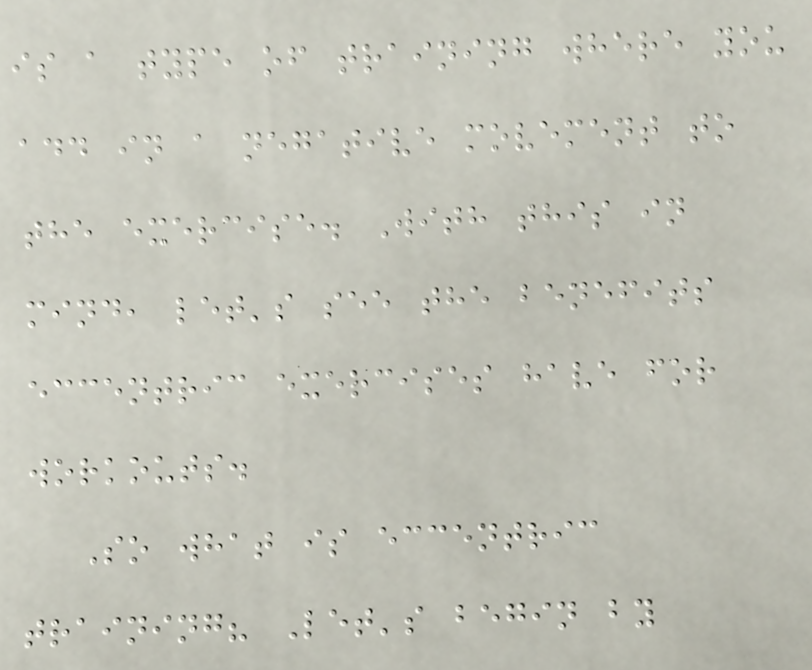is a type of training where you
add in a negative movement to
the exercise. With this in
mind, let's see the benefits
eccentric exercises have for
workouts.
So what is eccentric
training? Let's begin by
